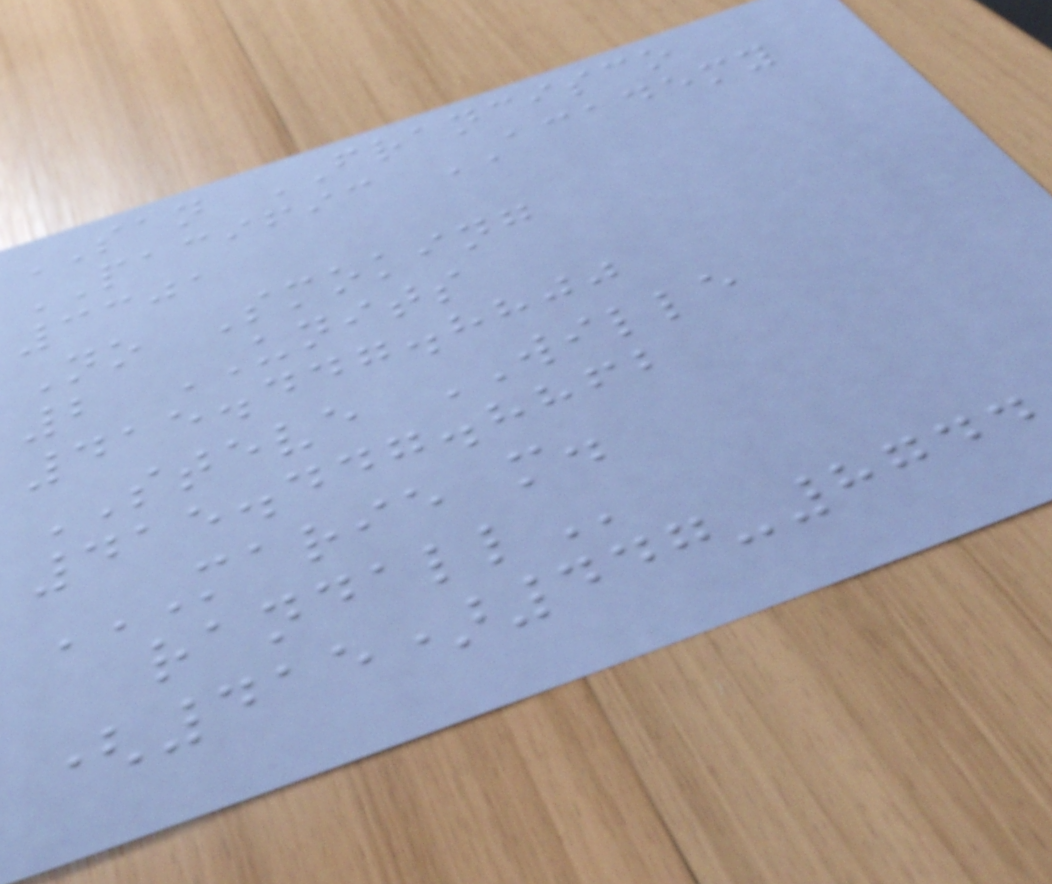SAN FRANCISCO
PACIFIC ACADEMY
3301
No Smoking
2 UNITS
415.447.8800
STEVE WILLE
415.447.8862
MARIE M.
RANDALL
(415)447-8744
